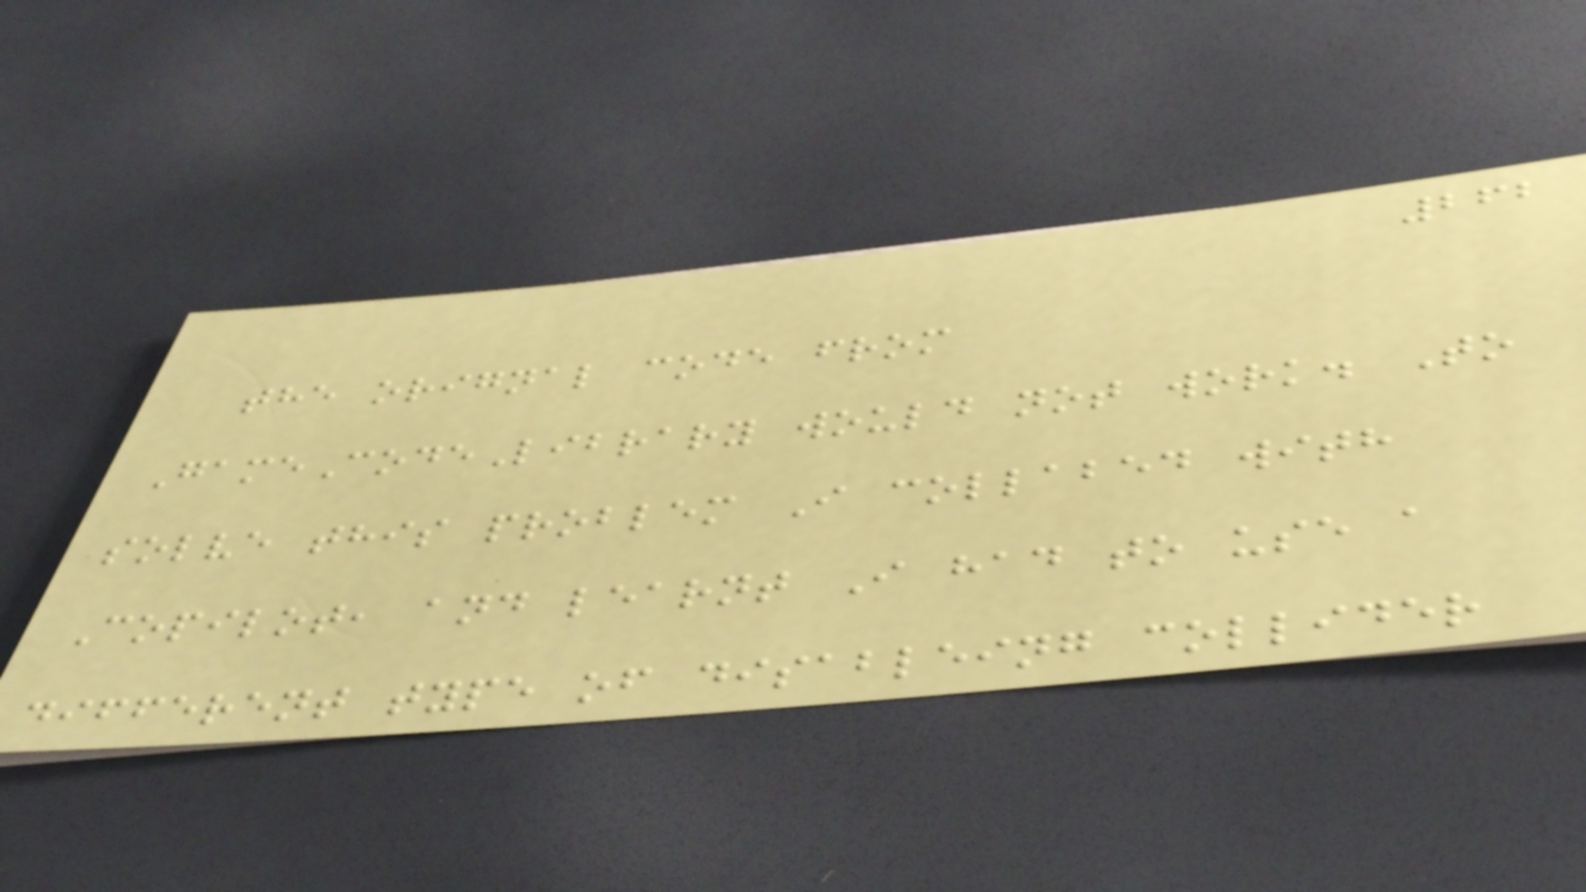262
the orignal code from
GameCodeLibrary would not work. To
solve this problem I collabed with
Copilot, and learnt I had to use a
different type of disableing collider
